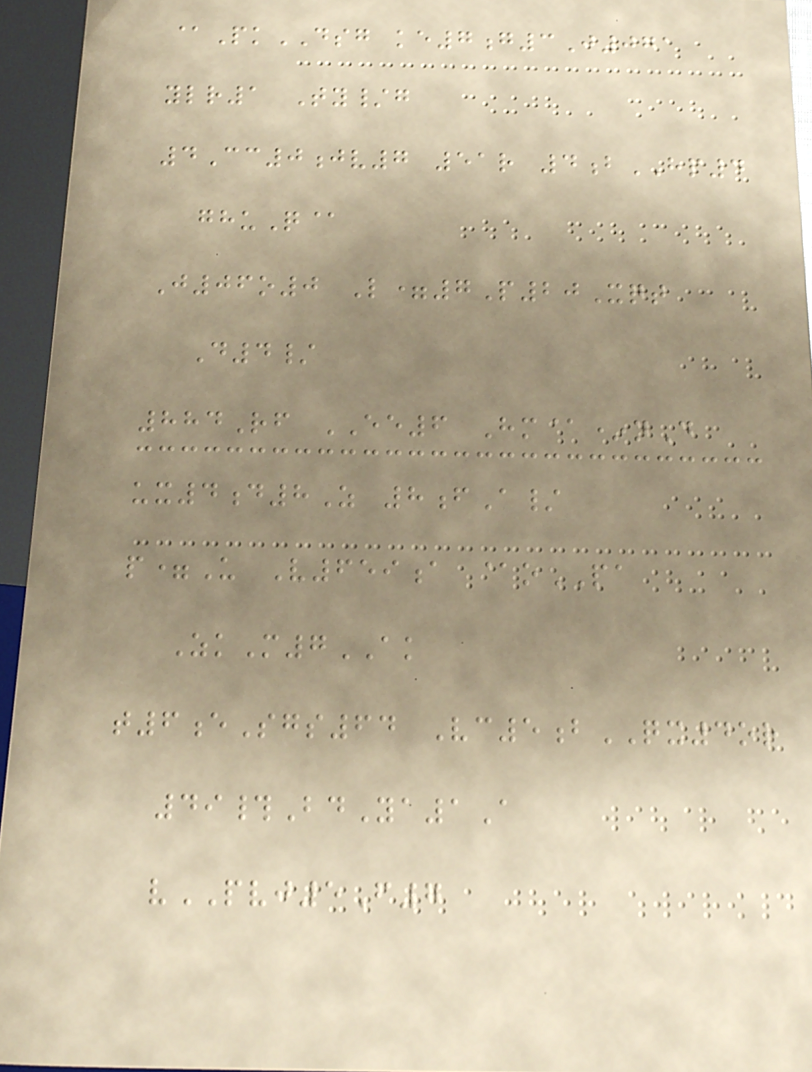@PkDSG ke7g3J071
ylr1 Ty/g
4Cc0jv7 51r 4bHP4
ghuQ@
J06o0 L=7P20Xqt
D4/
884Rf EE6 Hm@*nD
ux4d8Z 8fA/
p=U V659a @oPA
ZkM7AK
t6eSgs64 Vc5bQX4or
49#BdYa1A
vPVJ5F7
